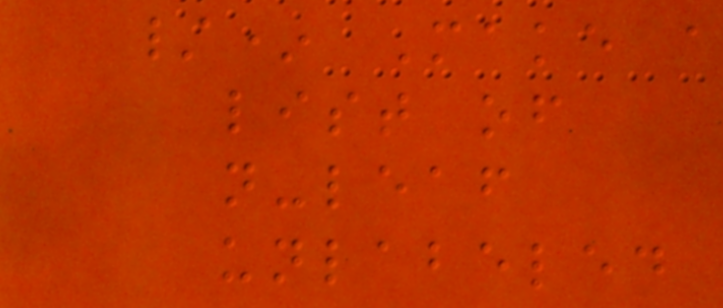/* Make a
list of
n-leaf
unlabeled
